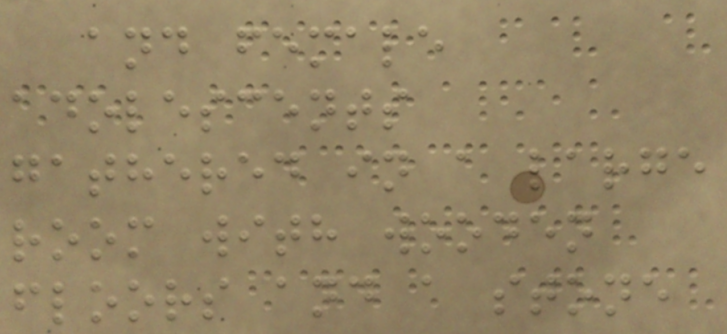and female
adolescents
gathered in a large
room with wooden
floors and a stone
